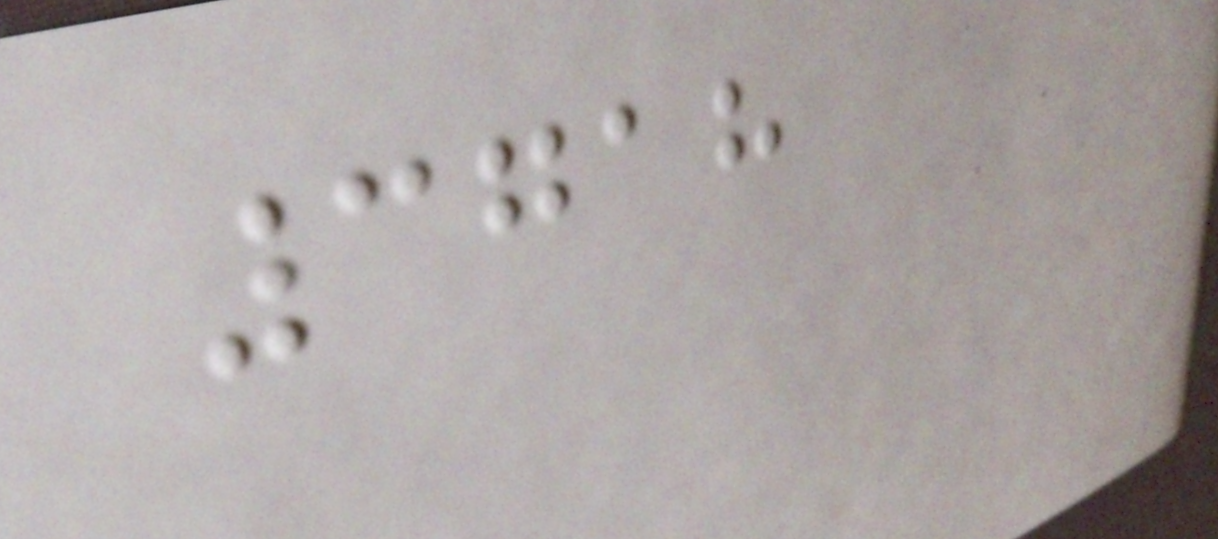3718
